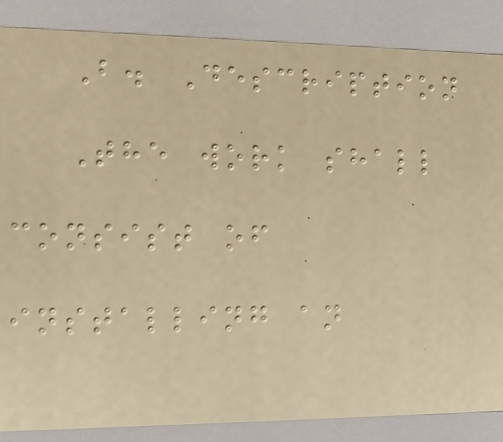B. Description
The work shall
consist of
installing an
